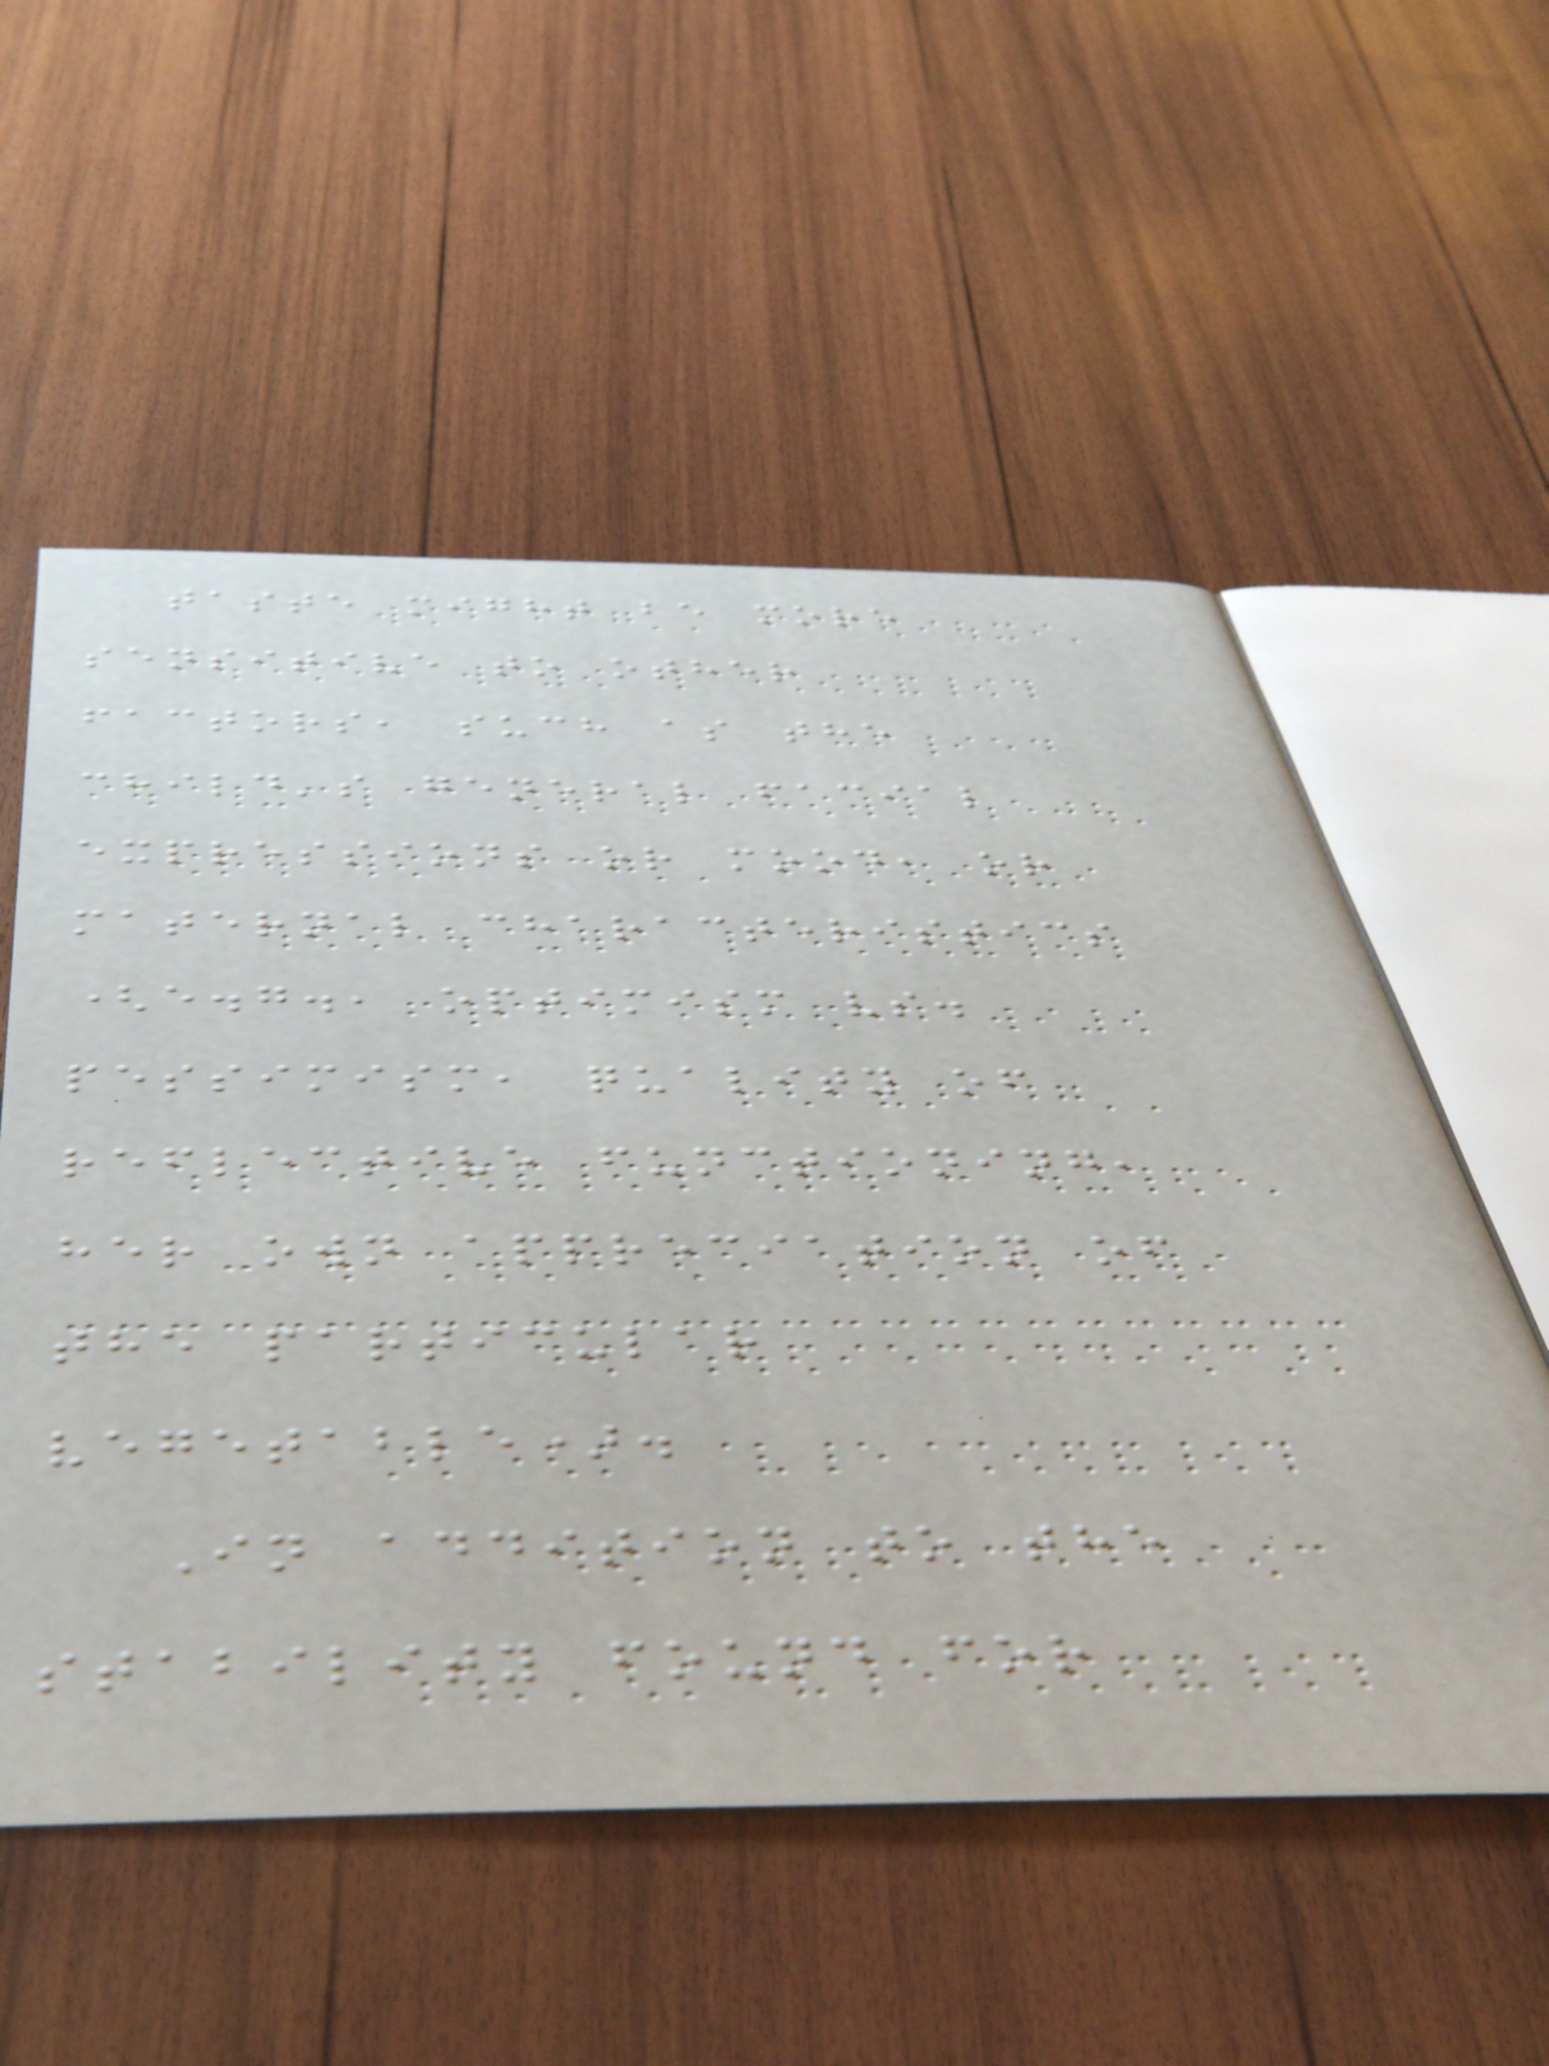taste might be more
sensitive to other
factors, such as the
child's general facial
expressions or mood, or
maternal characteristics
(e.g., optimism vs.
pessimism, quality of
reflective functioning,
her own appreciation of
the particular
vegetable).
In addition to the
stability found for
